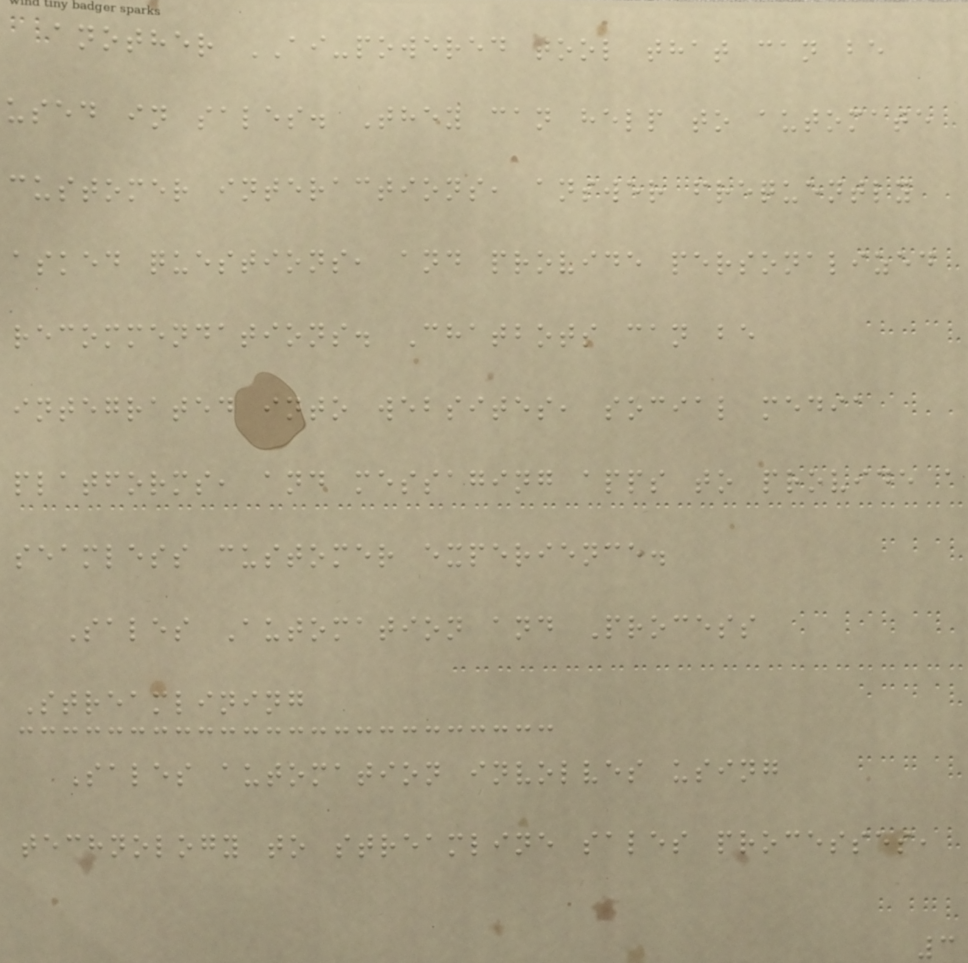another AI-powered tool that can be
used in sales. They can help to automate
customer interactions, answer frequently
asked questions, and provide personalized
recommendations. Chatbots can be
integrated into websites, social media
platforms, and messaging apps to provide a
seamless customer experience.
Sales Automation and Process
Streamlining
Sales automation involves using
technology to streamline sales processes,
3
